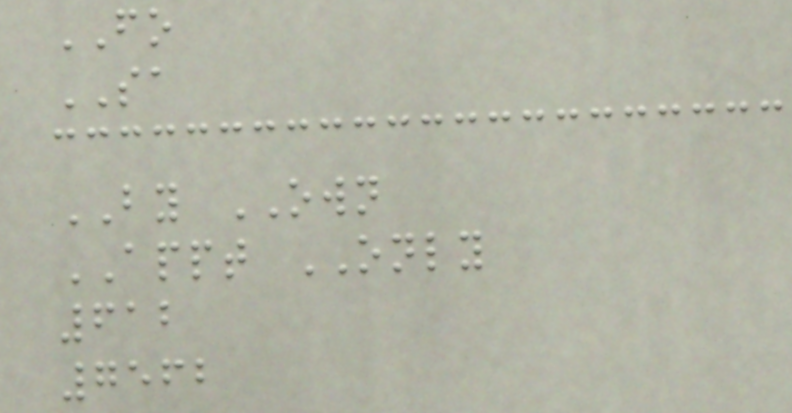FO
SA
BY OWN
APPT ONLY
612
7562
